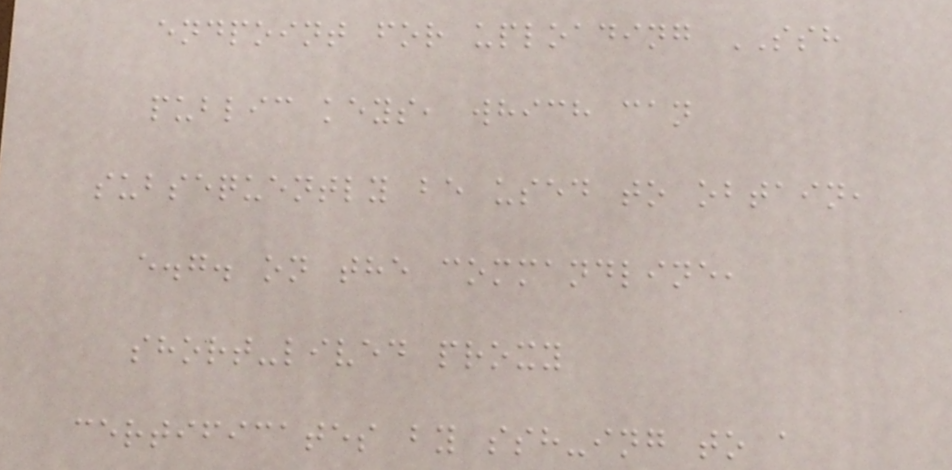endpoint for uploading SSH
public keys, which can
subsequently be used to obtain,
e.g. on the commandline,
short-lived proxy
certificates by ssh-ing to a
